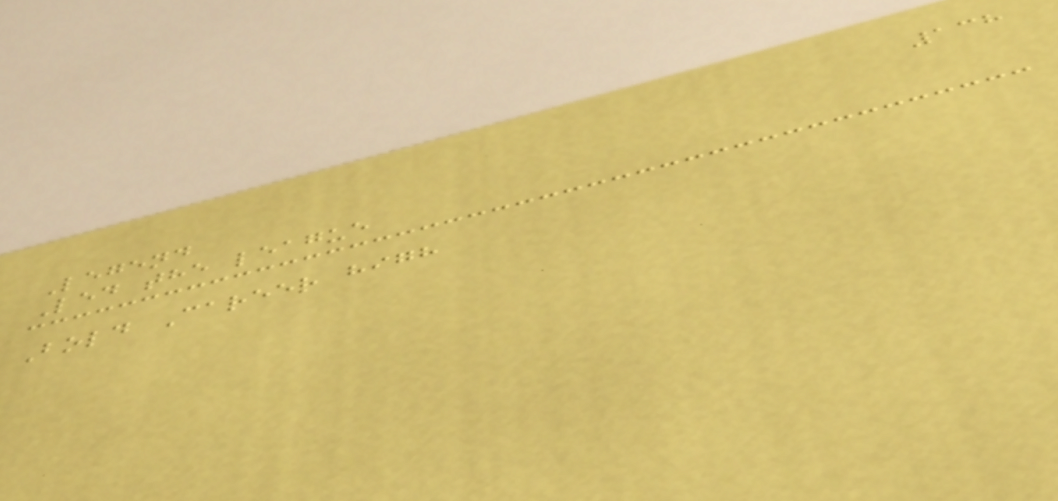138
Legend
Led the league
Bold Career high
